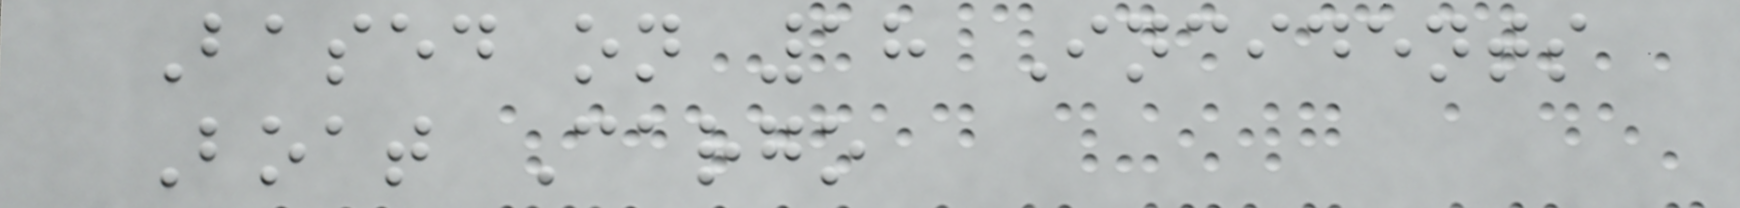Based on 18 Incidents
Boat Cargo
